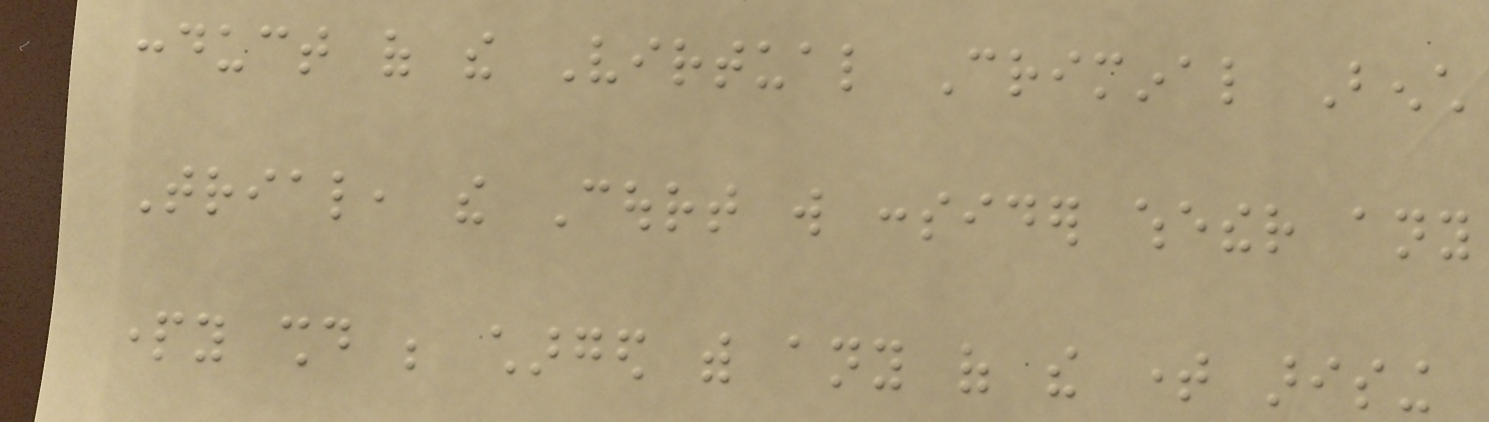conduct of the Virtual Criminal Bench
Trial, the Court will consider whether any
party should be charged with any of the time arising
